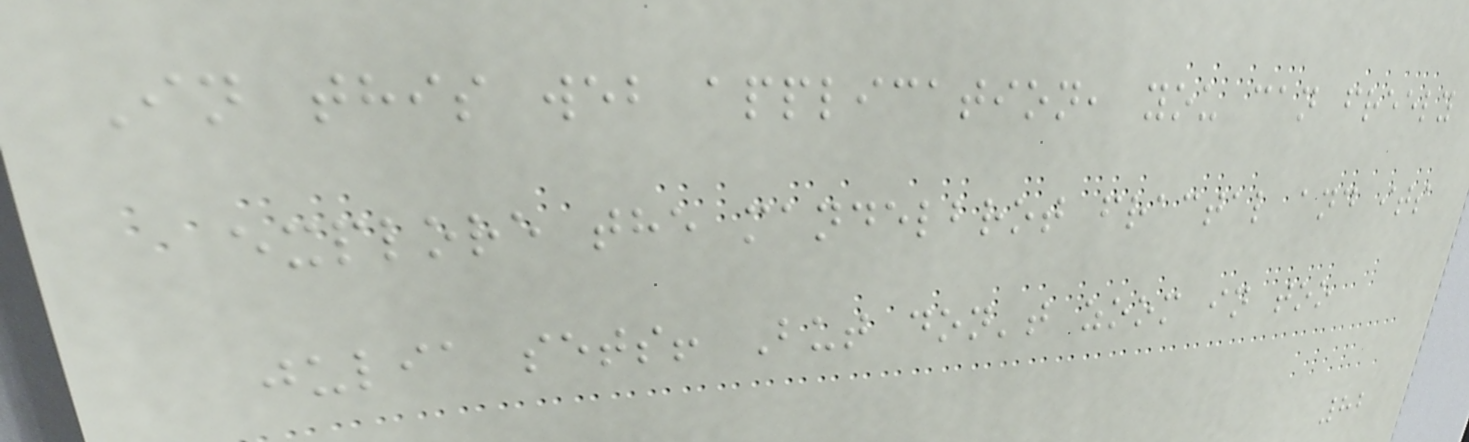In this web application, you can freely
explore the mandelbrot fractal and its
julia sets! But don't zoom in too
82
